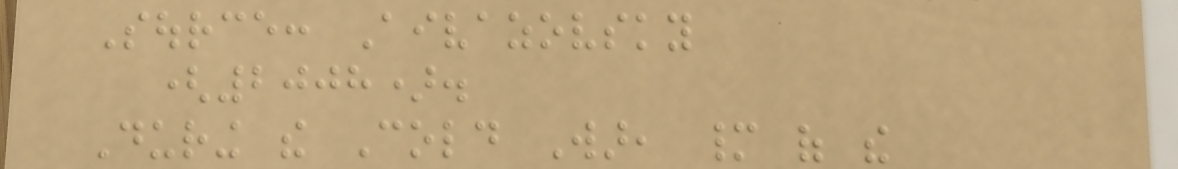Source: Aivazovsky
(2008).
During the Cold War, many of the
